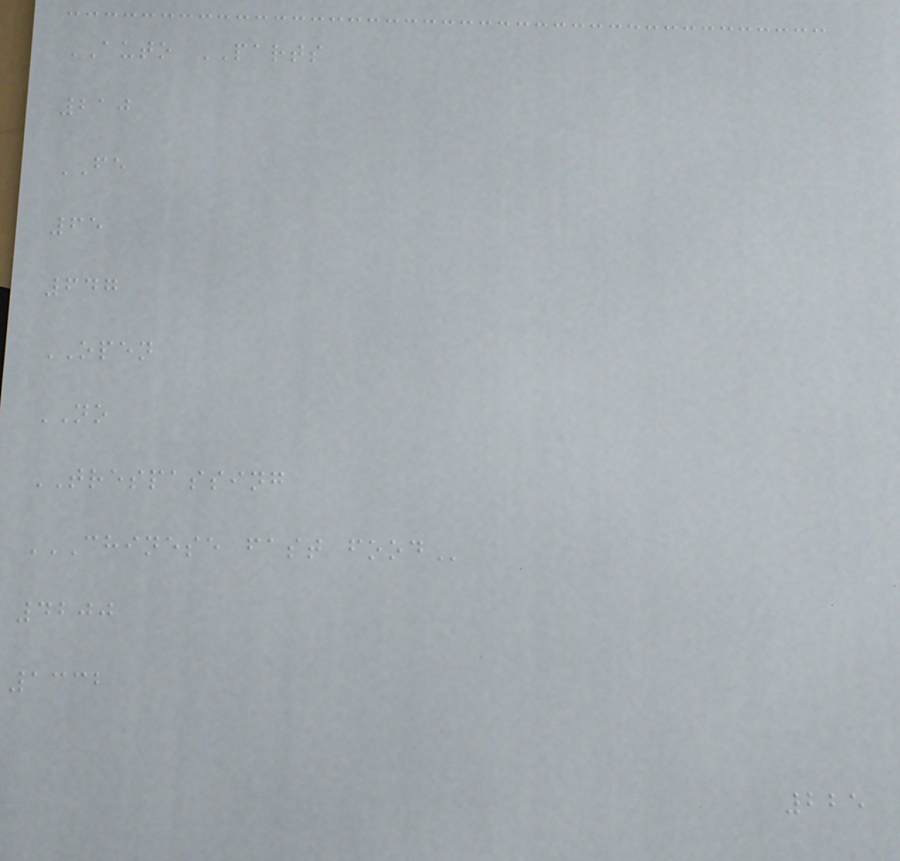AUTO PARTS
210
FE
65
647
OPEN
NO
TRESPASSING
CHINESE FAST FOOD
4200
1332
225
